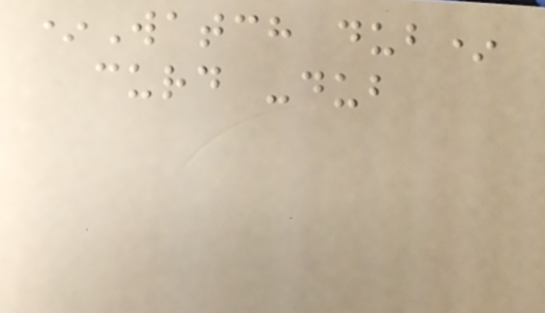*Watch dub*
curd -dub
